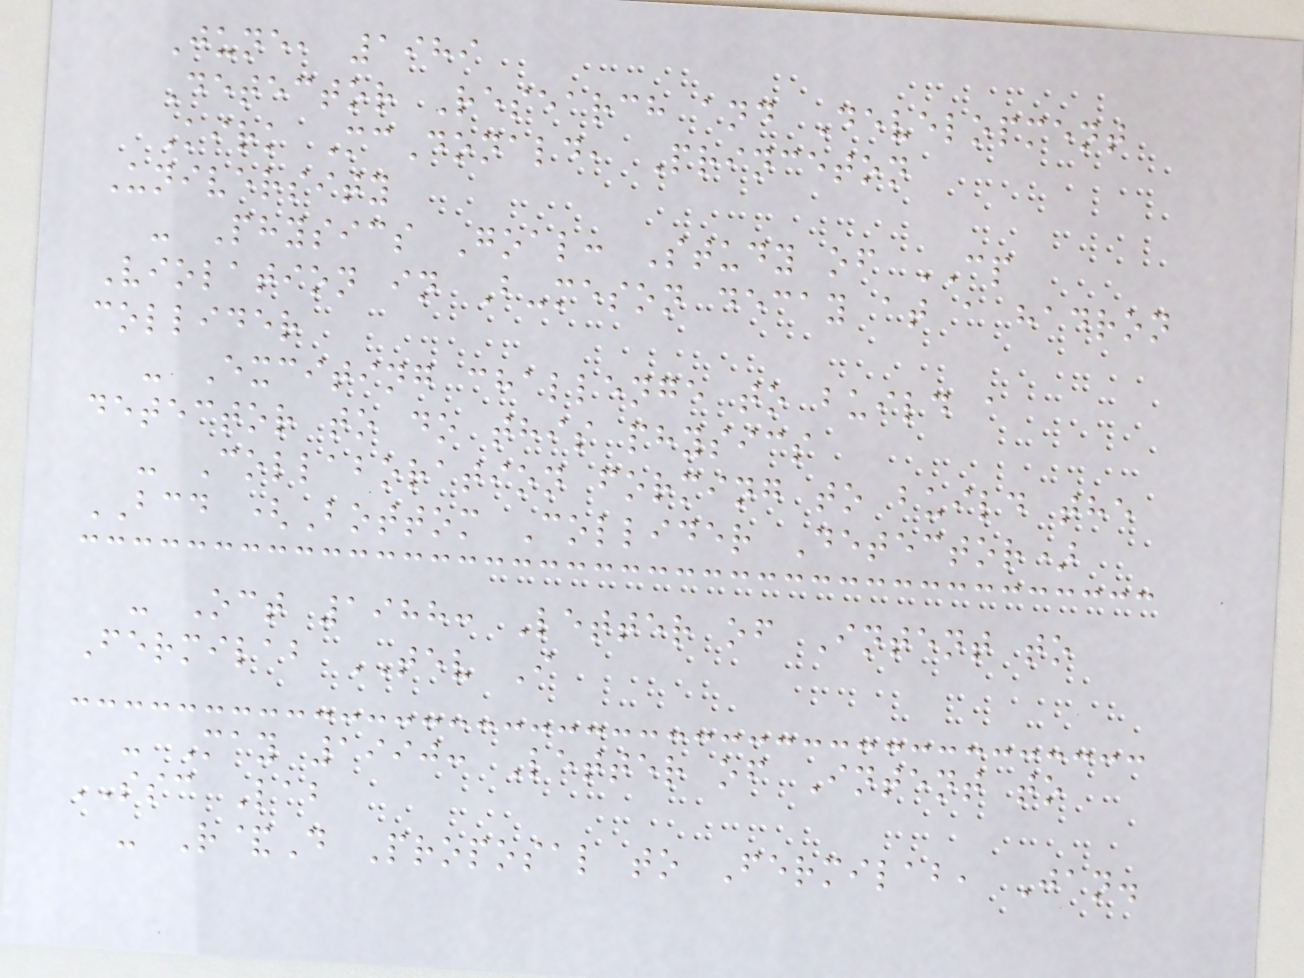June, 1989
Detector Research and Development
Kirk McDonald, Princeton
University
- Physics Goal: Study of CP
Violation in B-meson decay at a hadron
collider
- Exciting challenge to build a
detector to do this physics
- Collaboration forming to build the
BCD (Bottom Collider Detector)
- Oct 1988: Letter of Intent to
Fermilab TEV I
- May 1990: Letter of Intent to
SSC Lab
- R&D Proposal to Fermilab, Jan.
